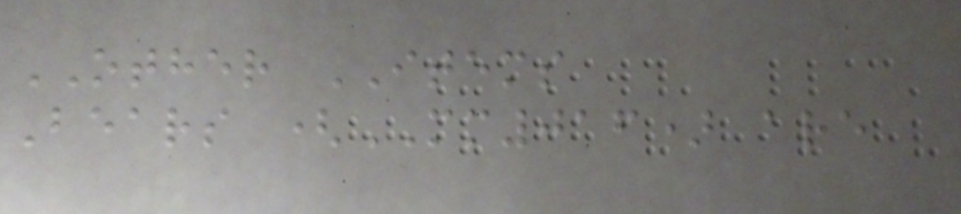OTHER ITEMS
Bears (MM016) are
